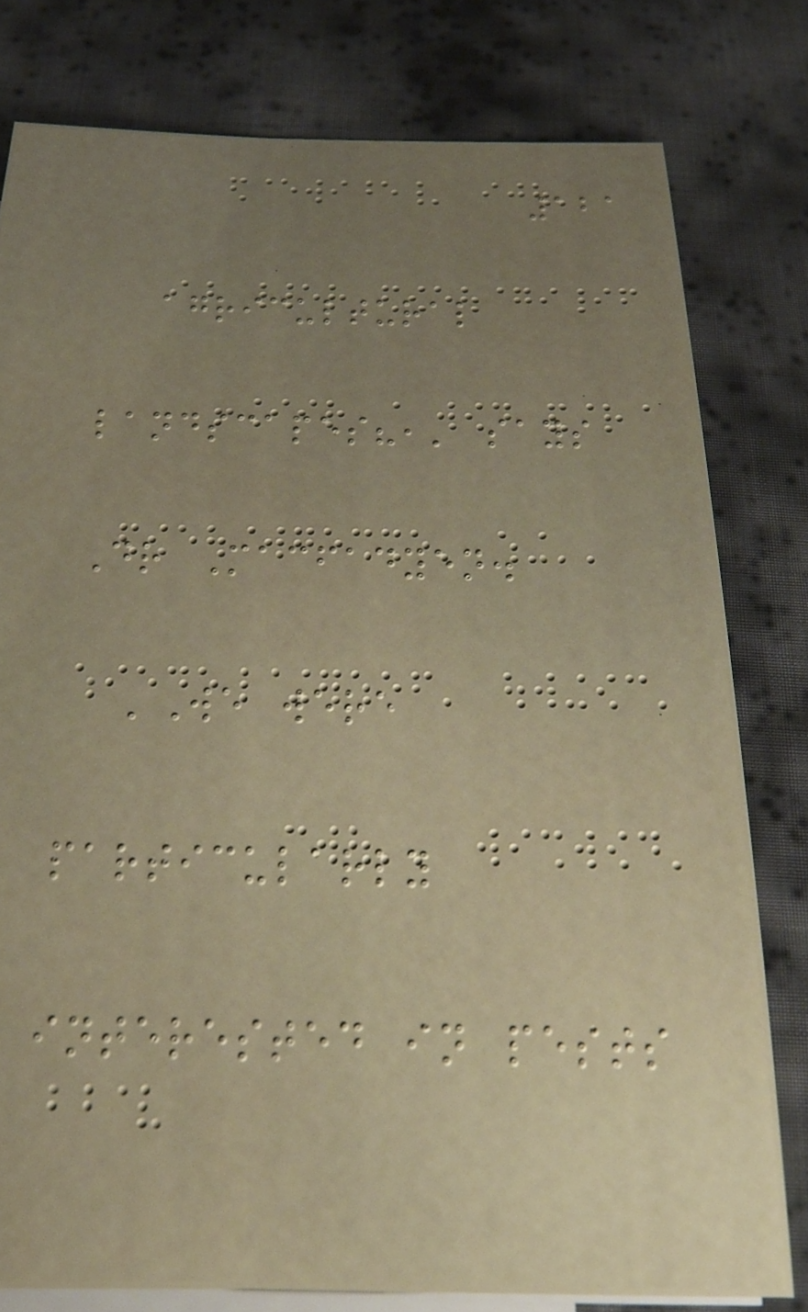121
agricultural
landscapes?,' says
Dr Macfadyen.
'We were
particularly
interested in pests
